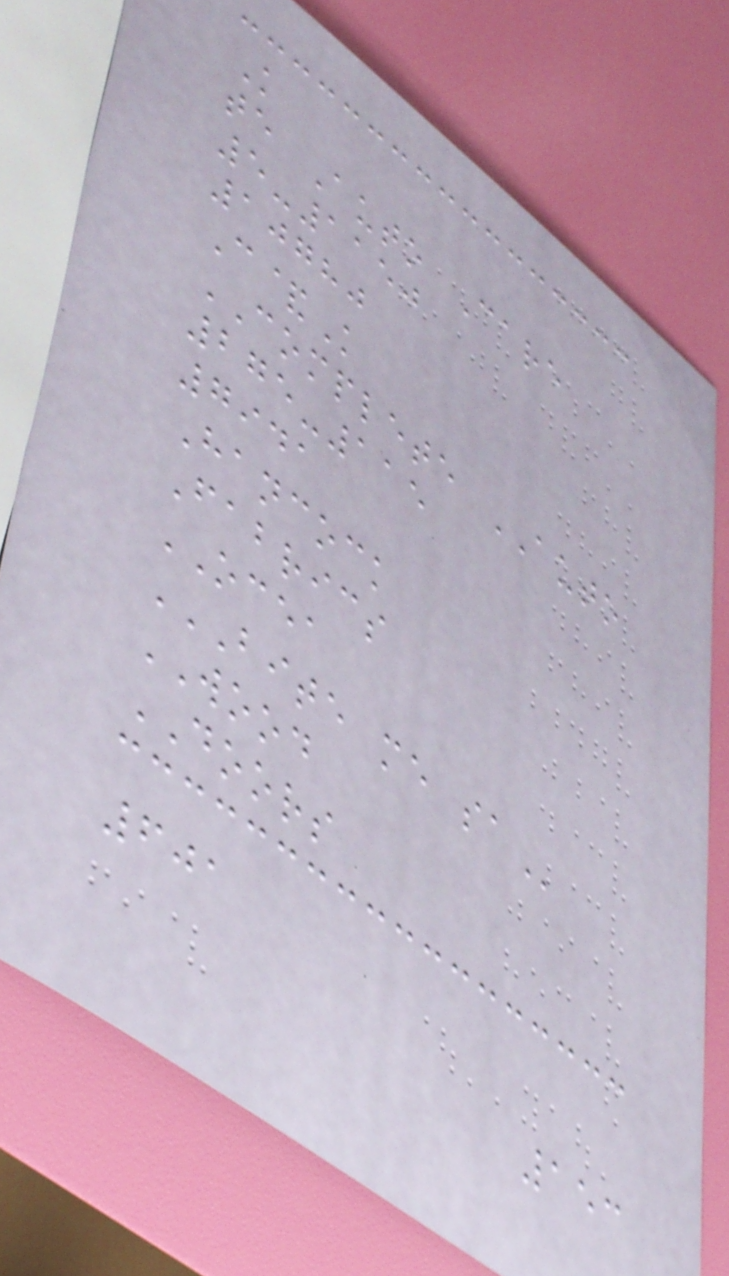K
te Auto Care
5-1150
10780
C&K
COMPLETE AUTO
275-115
7941
Hancock
Fabrics
OCEA
BITE ME SA
WOOD
DOORS
601
153
